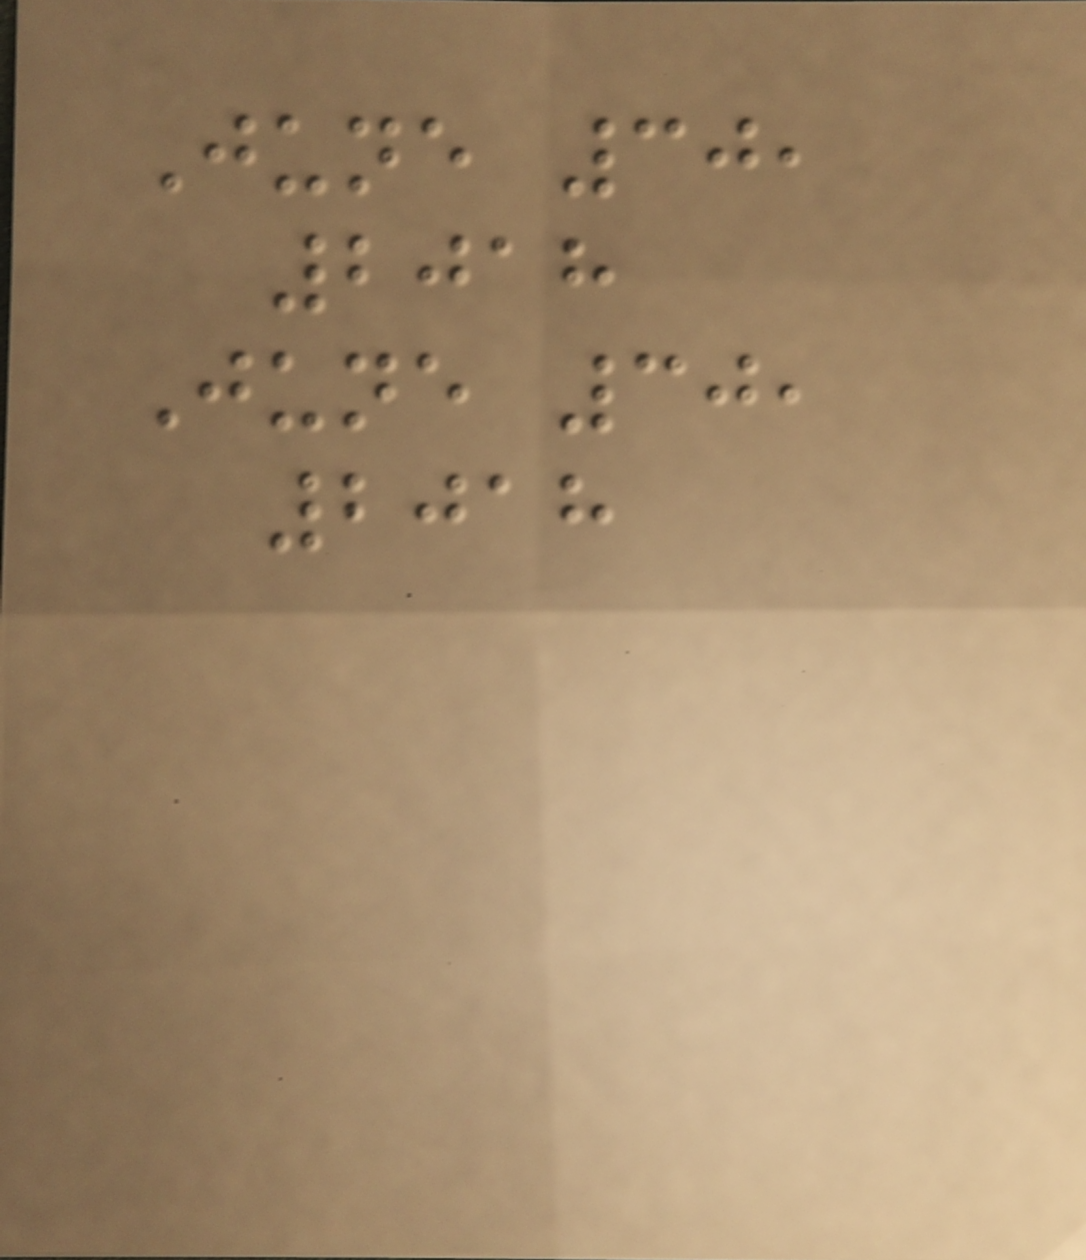June 30,
2018
June 30,
2018
